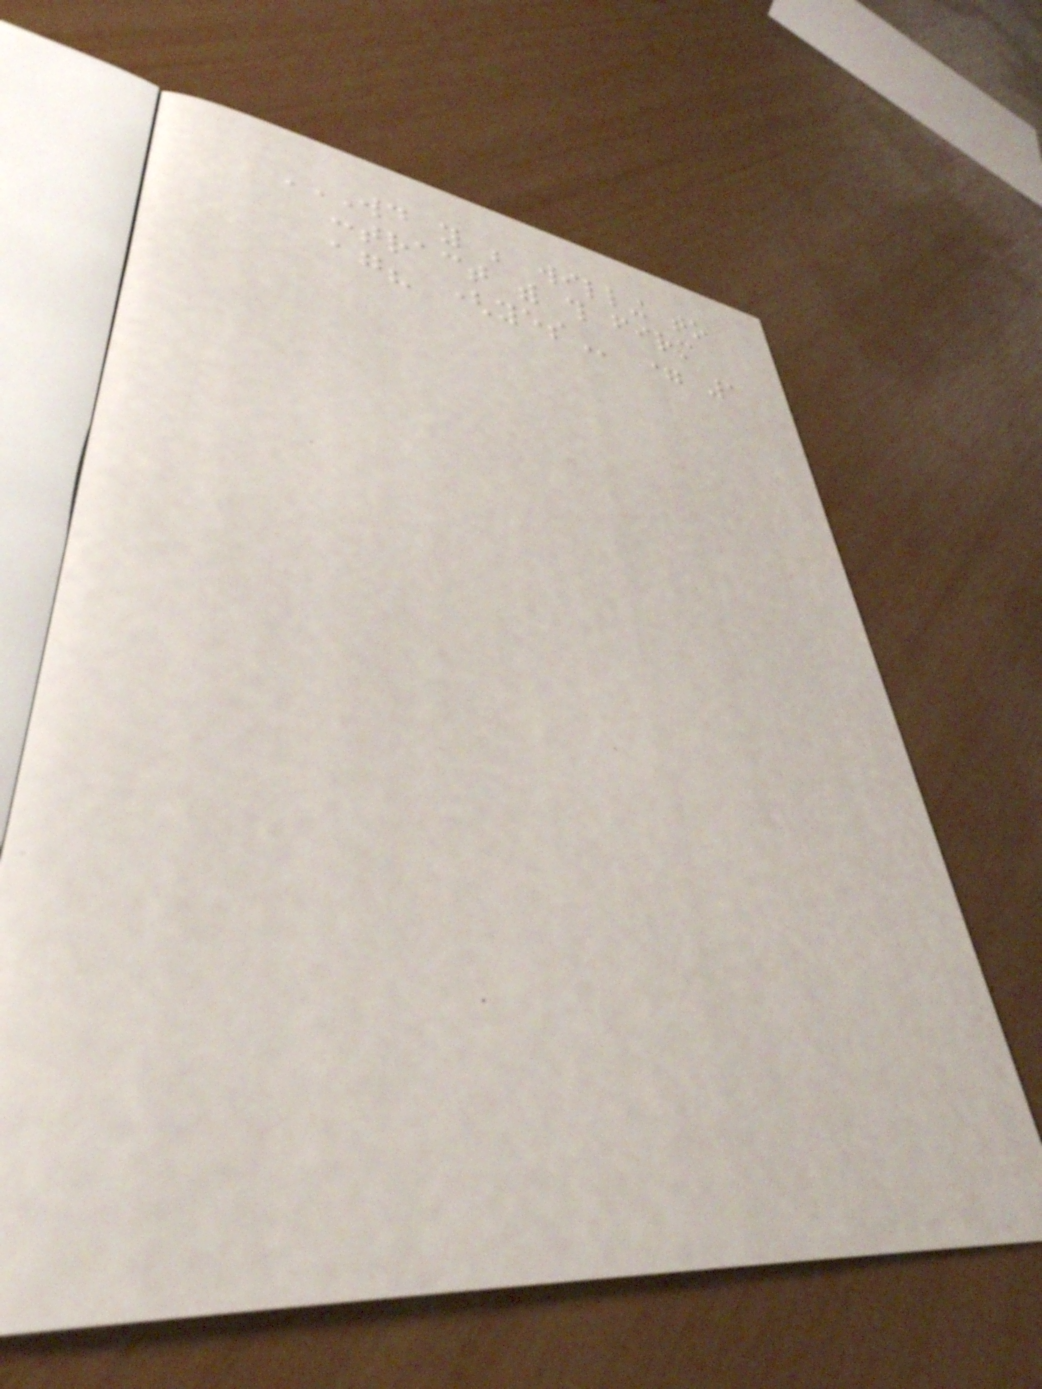WOULD YOU BE WILLING TO
CONTRACT WITH THIS FIRM
AGAIN? (YES = 1
